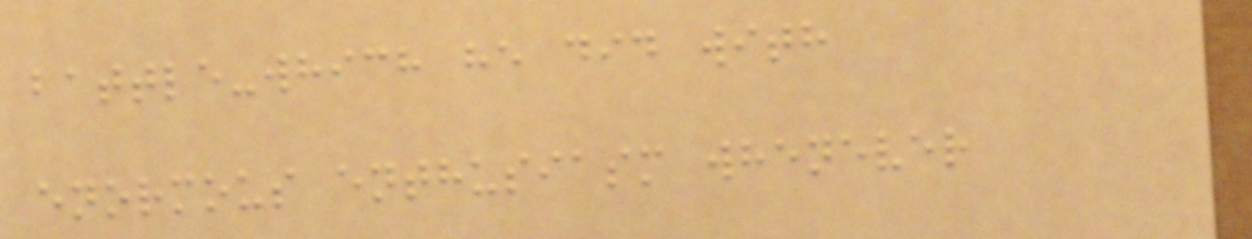battle-which he did with
enormous enthusiasm whenever
